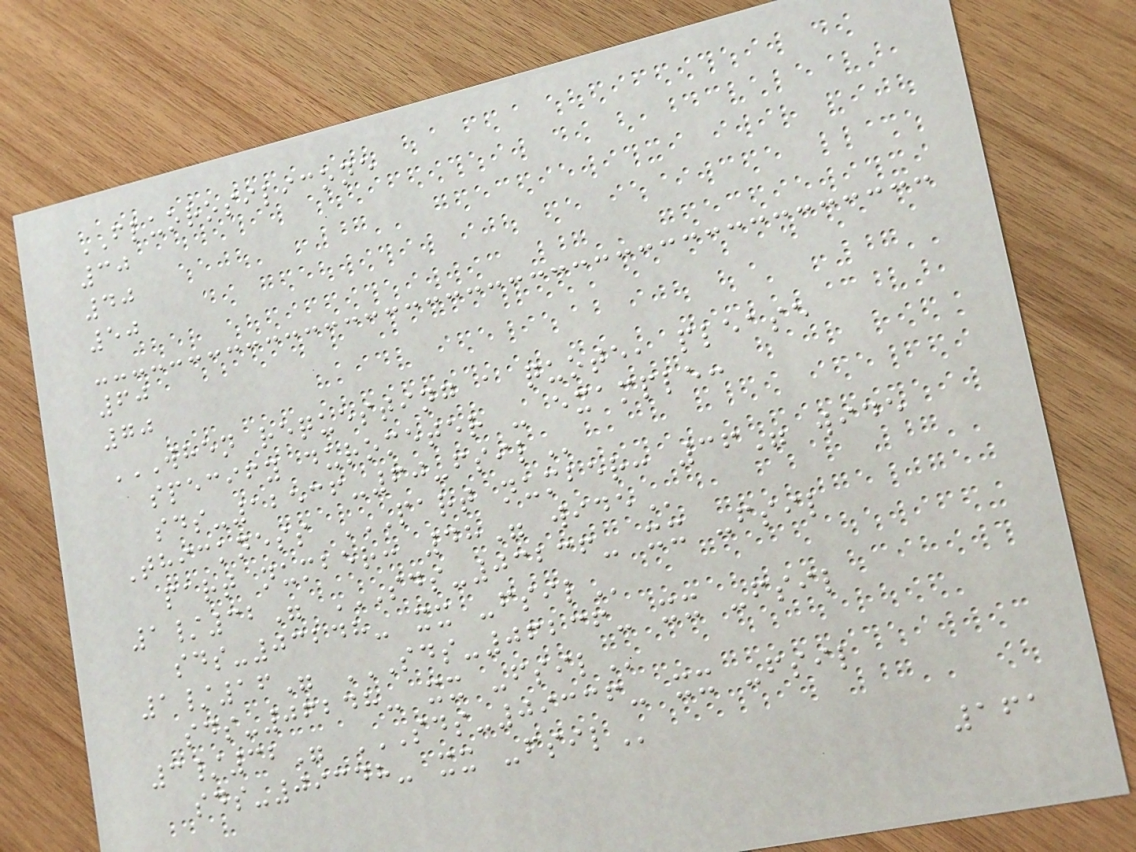FLUOROSILICONE
30
40
50
60
70
WHEN REQUESTING A QUOTE, PLEASE
SPECIFY DUROMETER - EXAMPLE:
SDS-12536-60-FSIL
Thickness PART NUMBER: 36" WIDE
PART NUMBER: 48" WIDE
1/32" SDS-03236- XX -FSIL
SDS-03248- XX -FSIL
1/16" SDS-06236- XX -FSIL
SDS-06248- XX -FSIL
3/32" SDS-09336- XX -FSIL
SDS-09348- XX -FSIL
161
